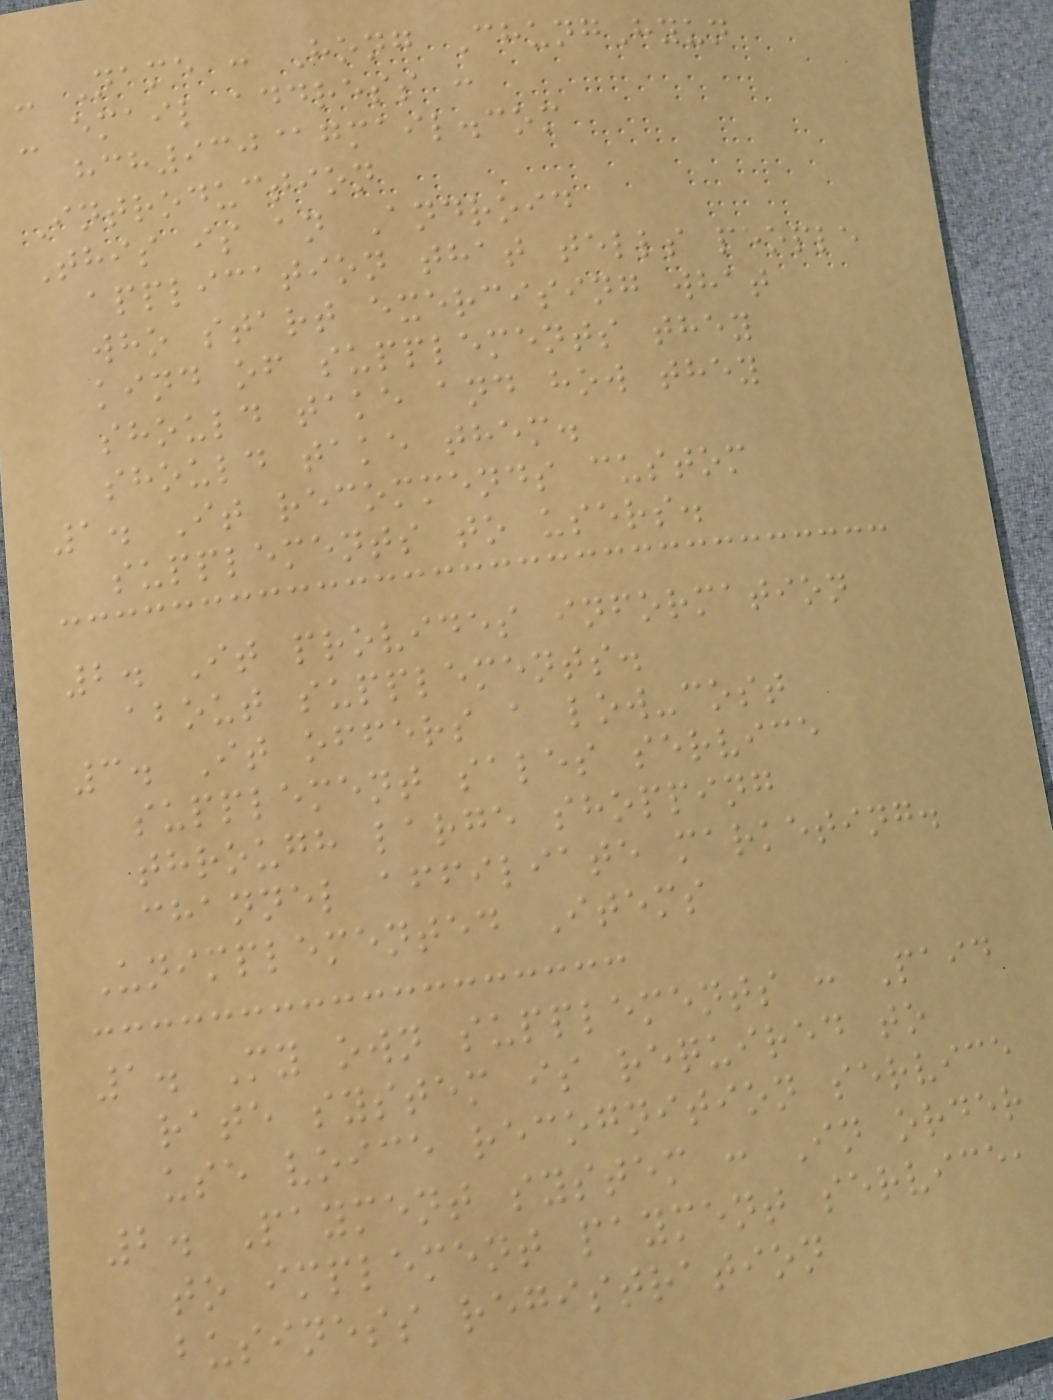- Name : Hong ChungHyun
- email address :
hch930@gmail.com
Introduction
This is an Android
application that tells people
who start exercising what
kind of supplements they
should take and how they
should take them.
1. It recommends custom
supplements to users.
2. It provides information
about supplements.
3. It offers a low-cost
supplement sales service
through large shopping
channel affiliate marketing.
Unimplemented Items
1. My own supplements : Paid
rate system is required to
use voice recognition service
2. Payment system : In order
to implement payment service,
business registration
